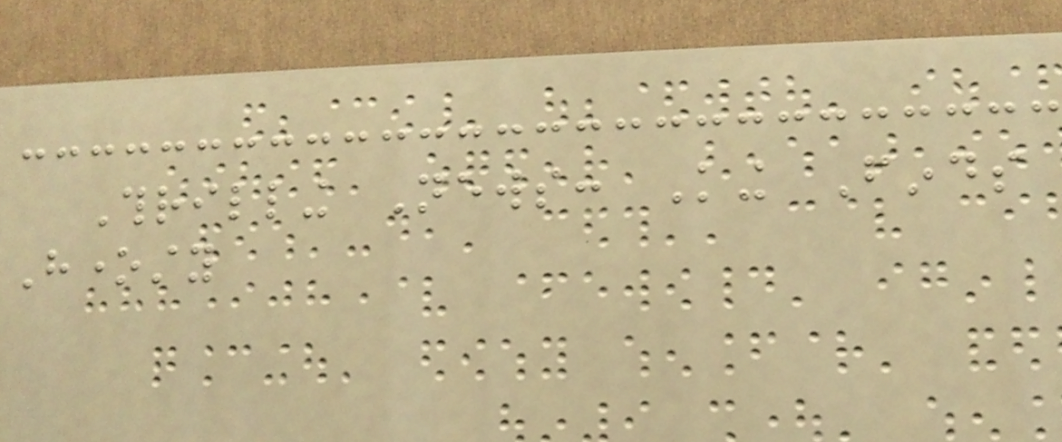Thrilling News: King Finds
Honesty
